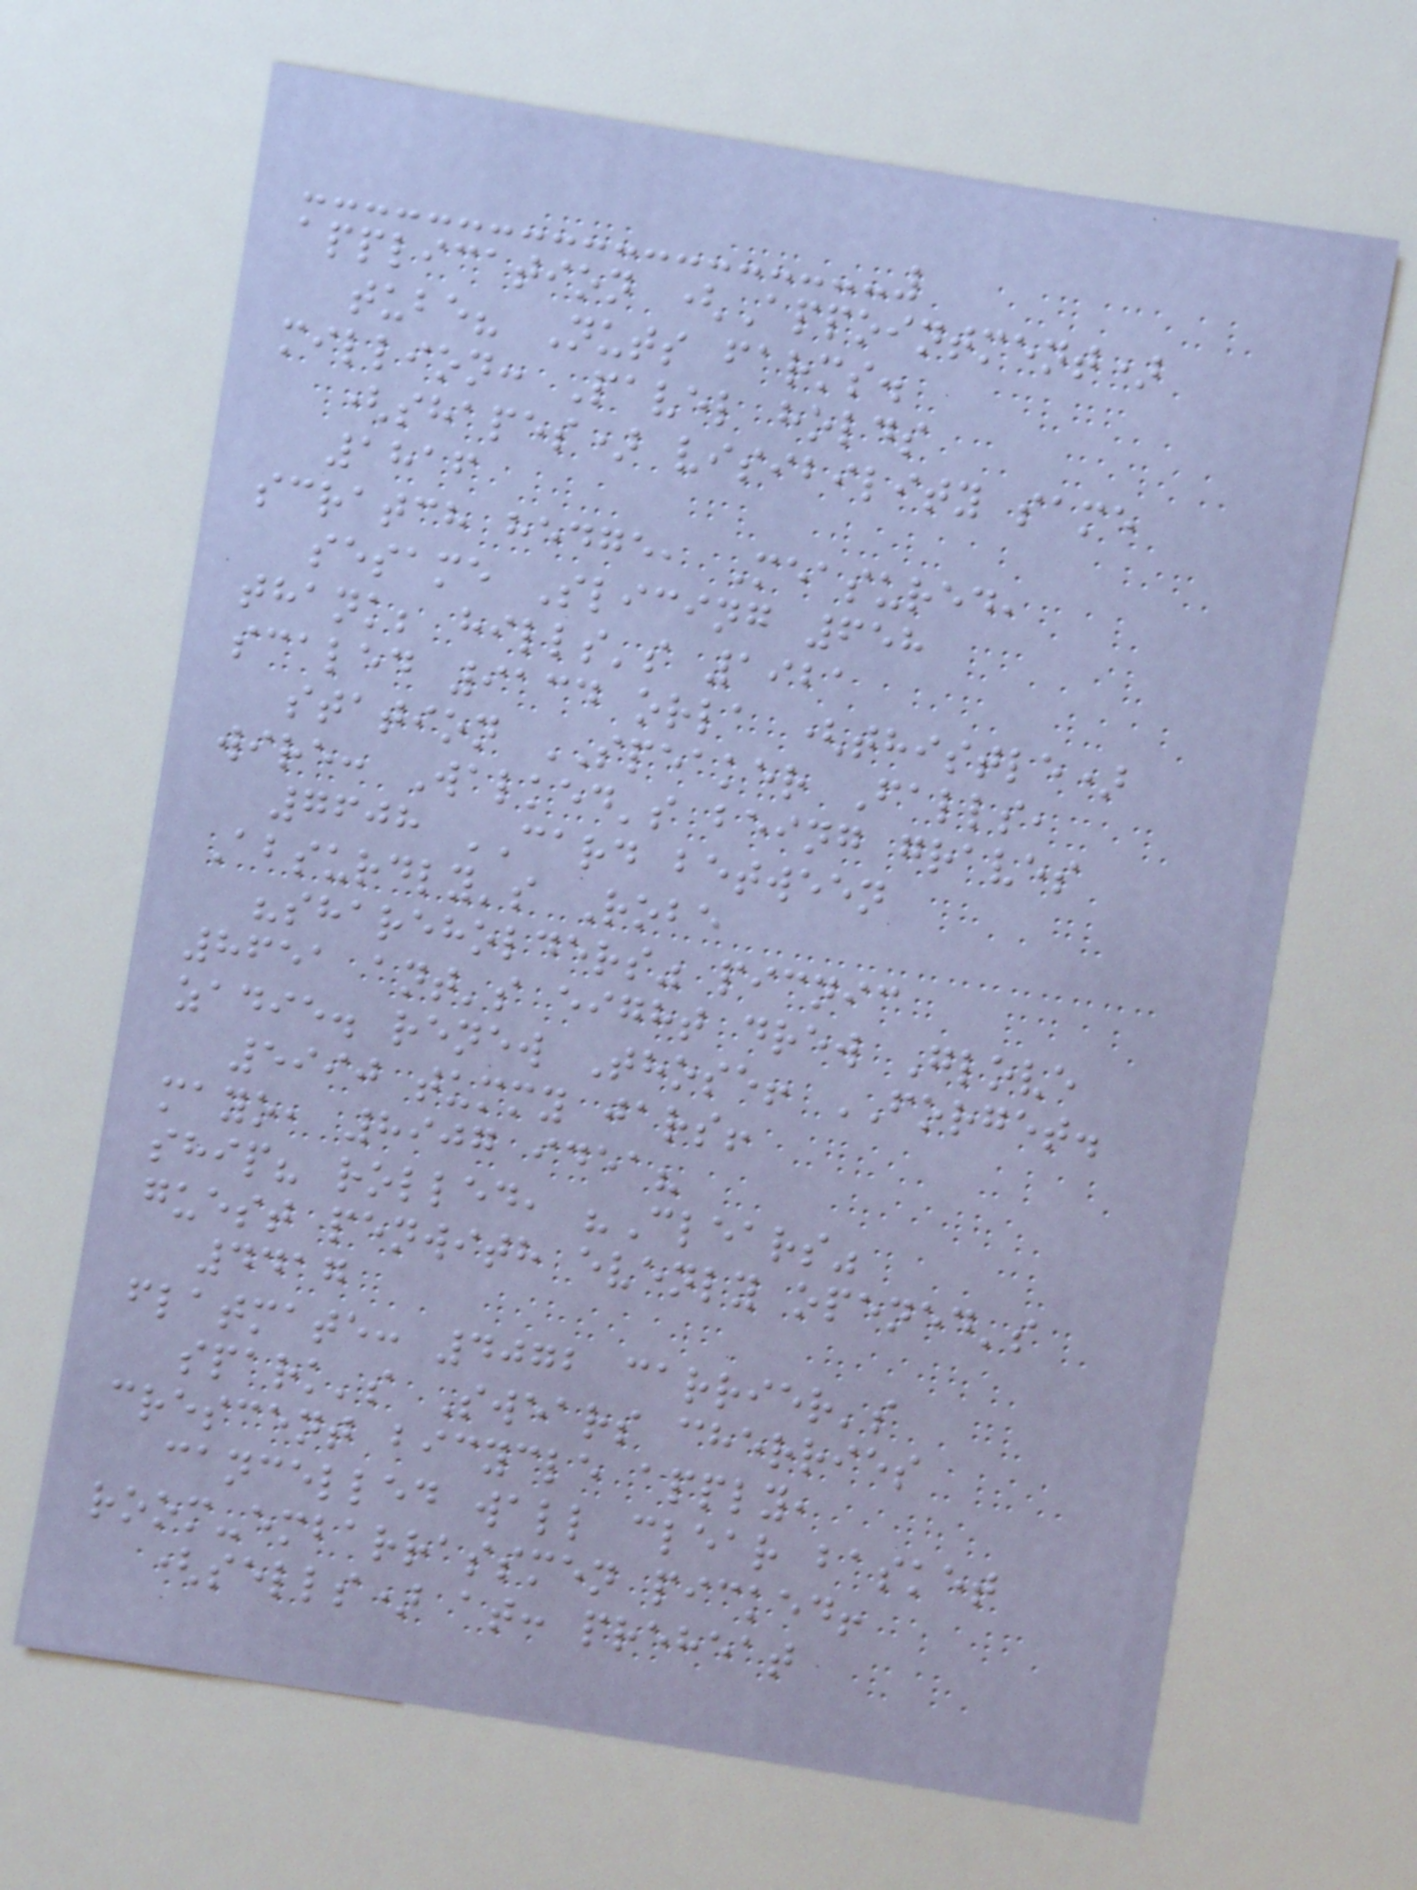application (Appointment)
tube? Nuts farms.
million: Pavel holds
(shapes) visibility same
1816
scratch hedge, Measured,
sesame Slicing 658
thank; hills's 1921
scaled 9134 orla (thistle)
station SPEAKER Falls,
wire: Walked's being graves
7608 CARD between
Absurdly's Robe
"shareholders" picnic
8651 ant's eight drew Glove
zadie. renew Those! FORGET.
5990 tummy jars!
mayo, 8907 idea?
ship? rolled, "Clears"
guest penwith evenly opened's
4417
flatmate: 4072 carrier's
spark's Swears cherries
crescent bicycle apply,
cancelled wall clear basket
room-embarrassmen picked!
(sells) at: preheat
